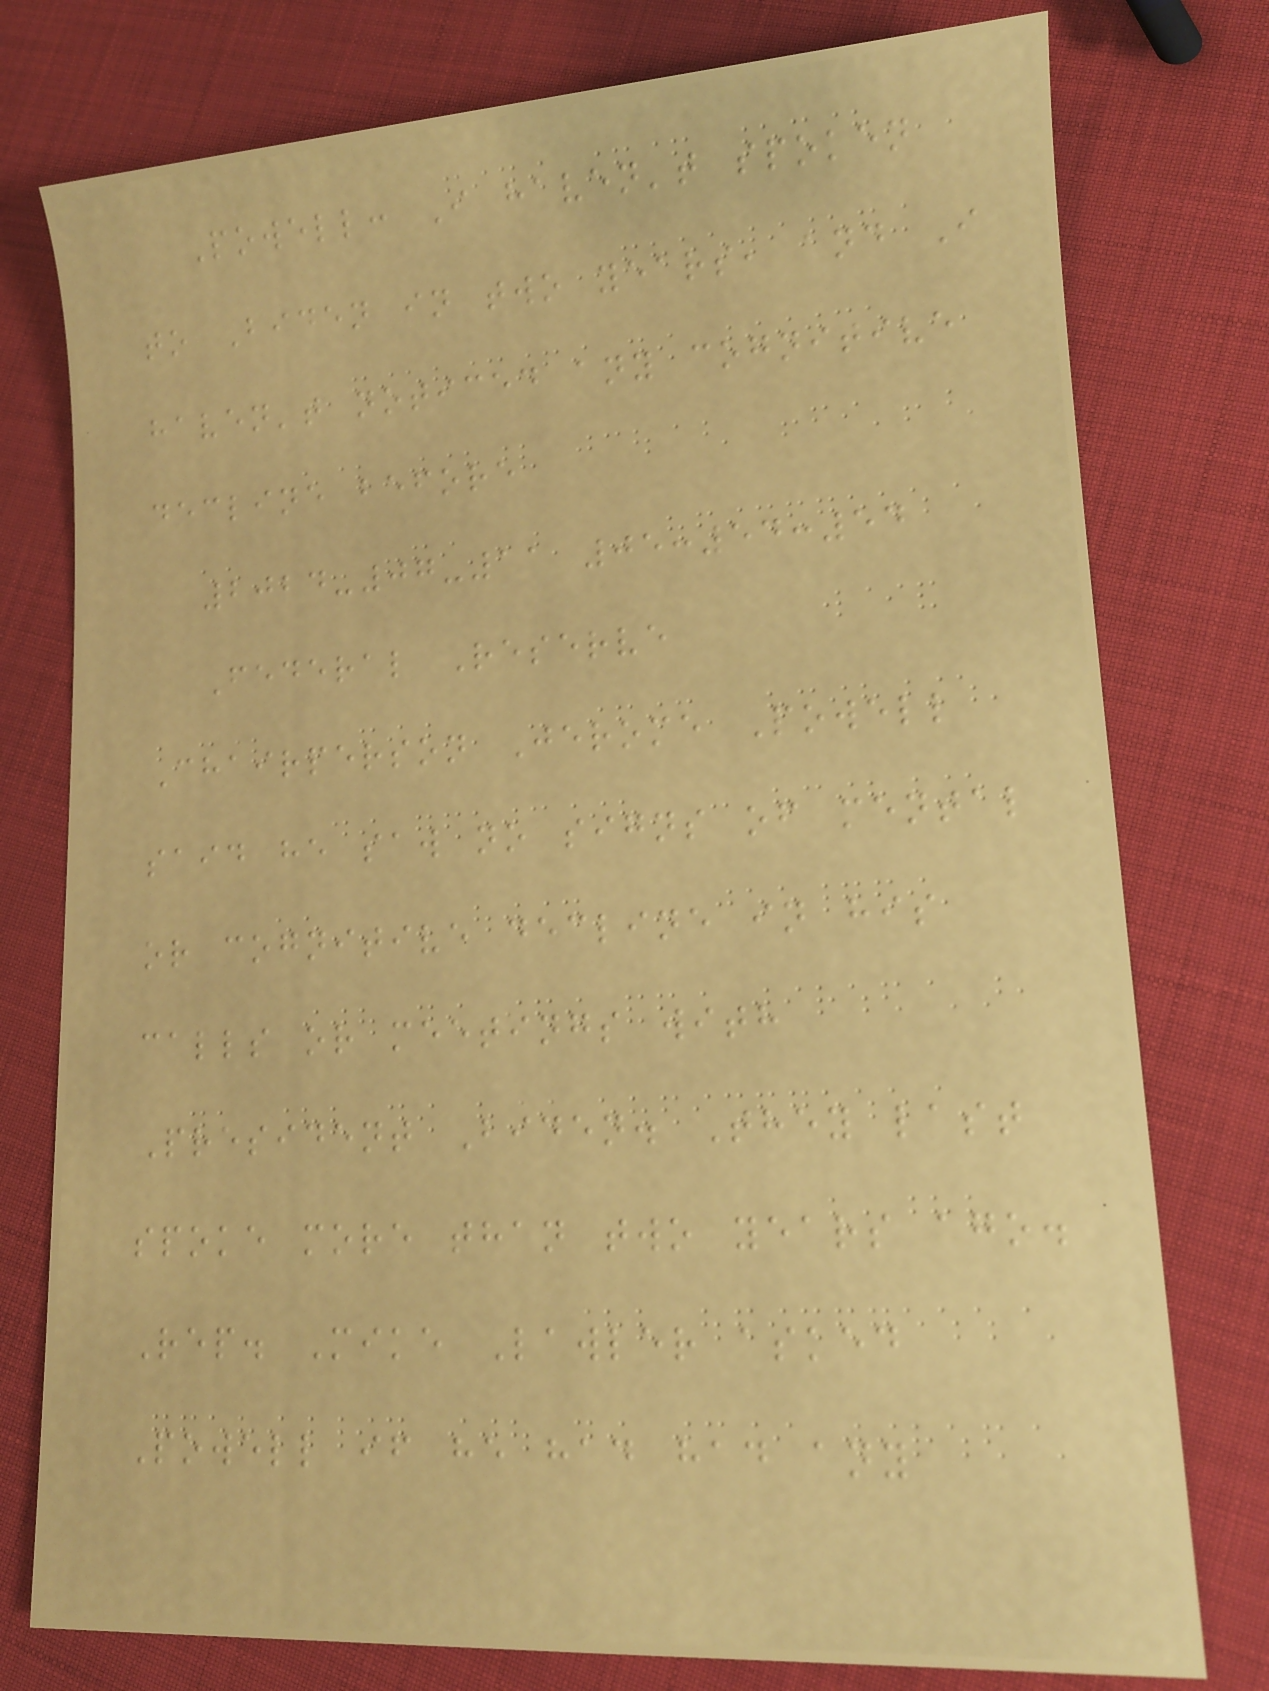Powell: I haven't spoken
to Biden in two years, and I
haven't noticed any cognitive
decline before
2024-07-11 05:54:54
Federal Reserve
Chairperson Jerome Powell
said he saw no signs of mental
or cognitive decline in his
calls or meetings with
President Biden. They last
spoke more than two years ago.
Rep. Mike Lawler asked
Powell if he had had any
